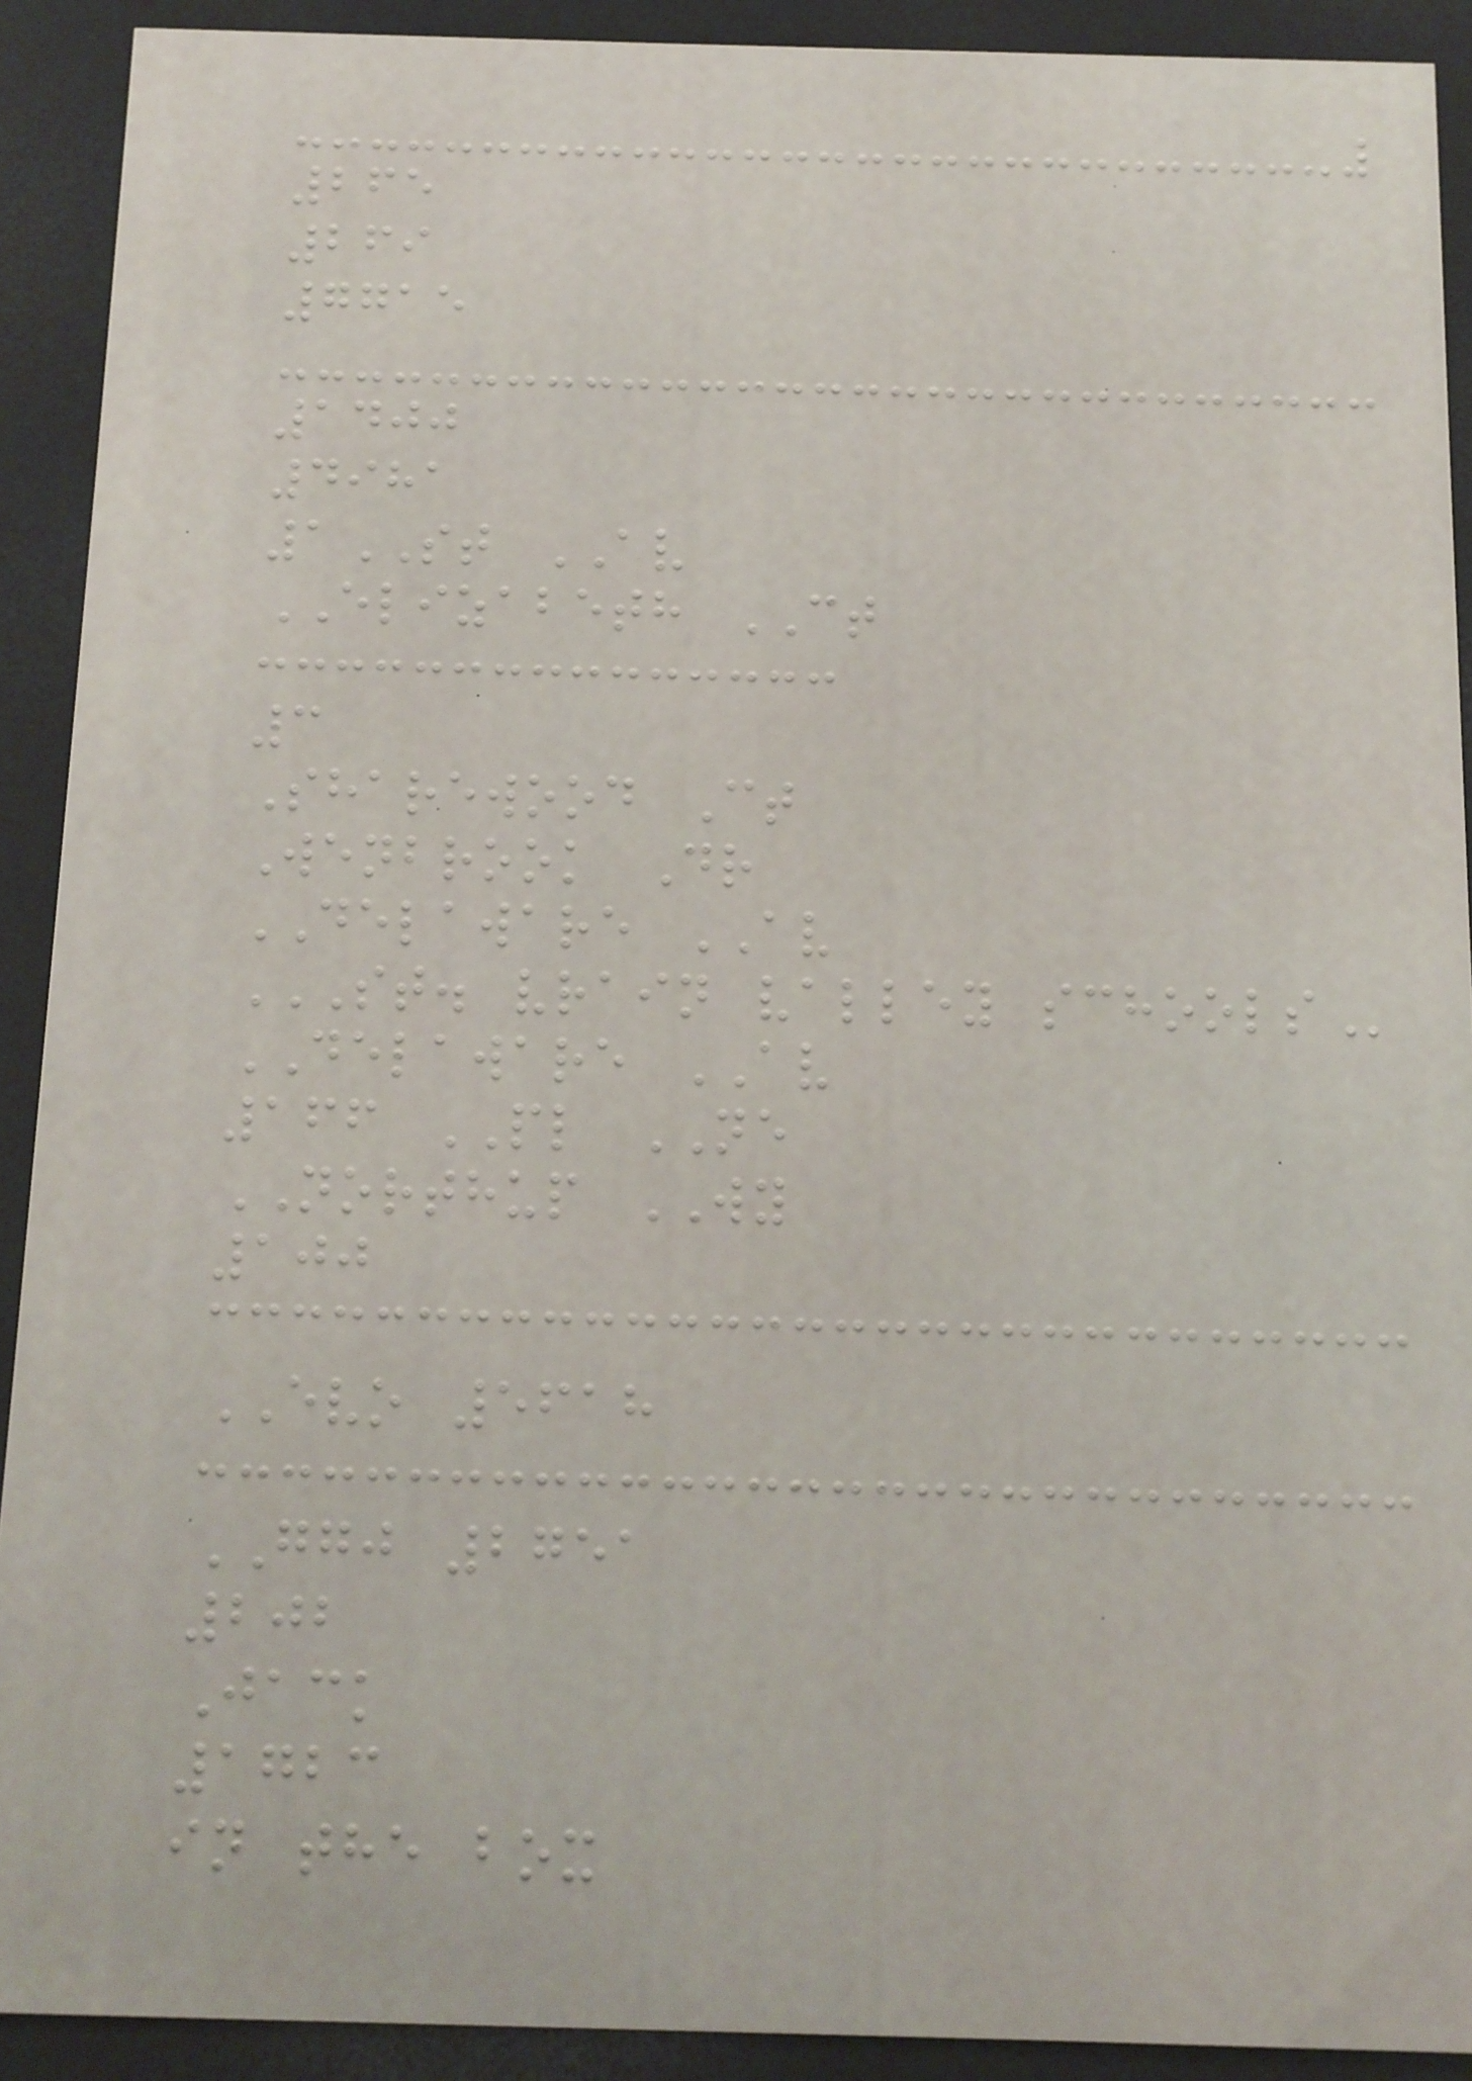265
269
7715
1400
4981
1ST AV
ELIZABETH CT
3
Sharewood Ct
Wenbrook Dr
DELAWARE AV
ST. VRAIN VALLEY SCHOOLS
DELAWARE AV
166 PL NE
NORTHUP WY
100
EVO 5618
GGJ 2751
202
Jack
1723
in the box
